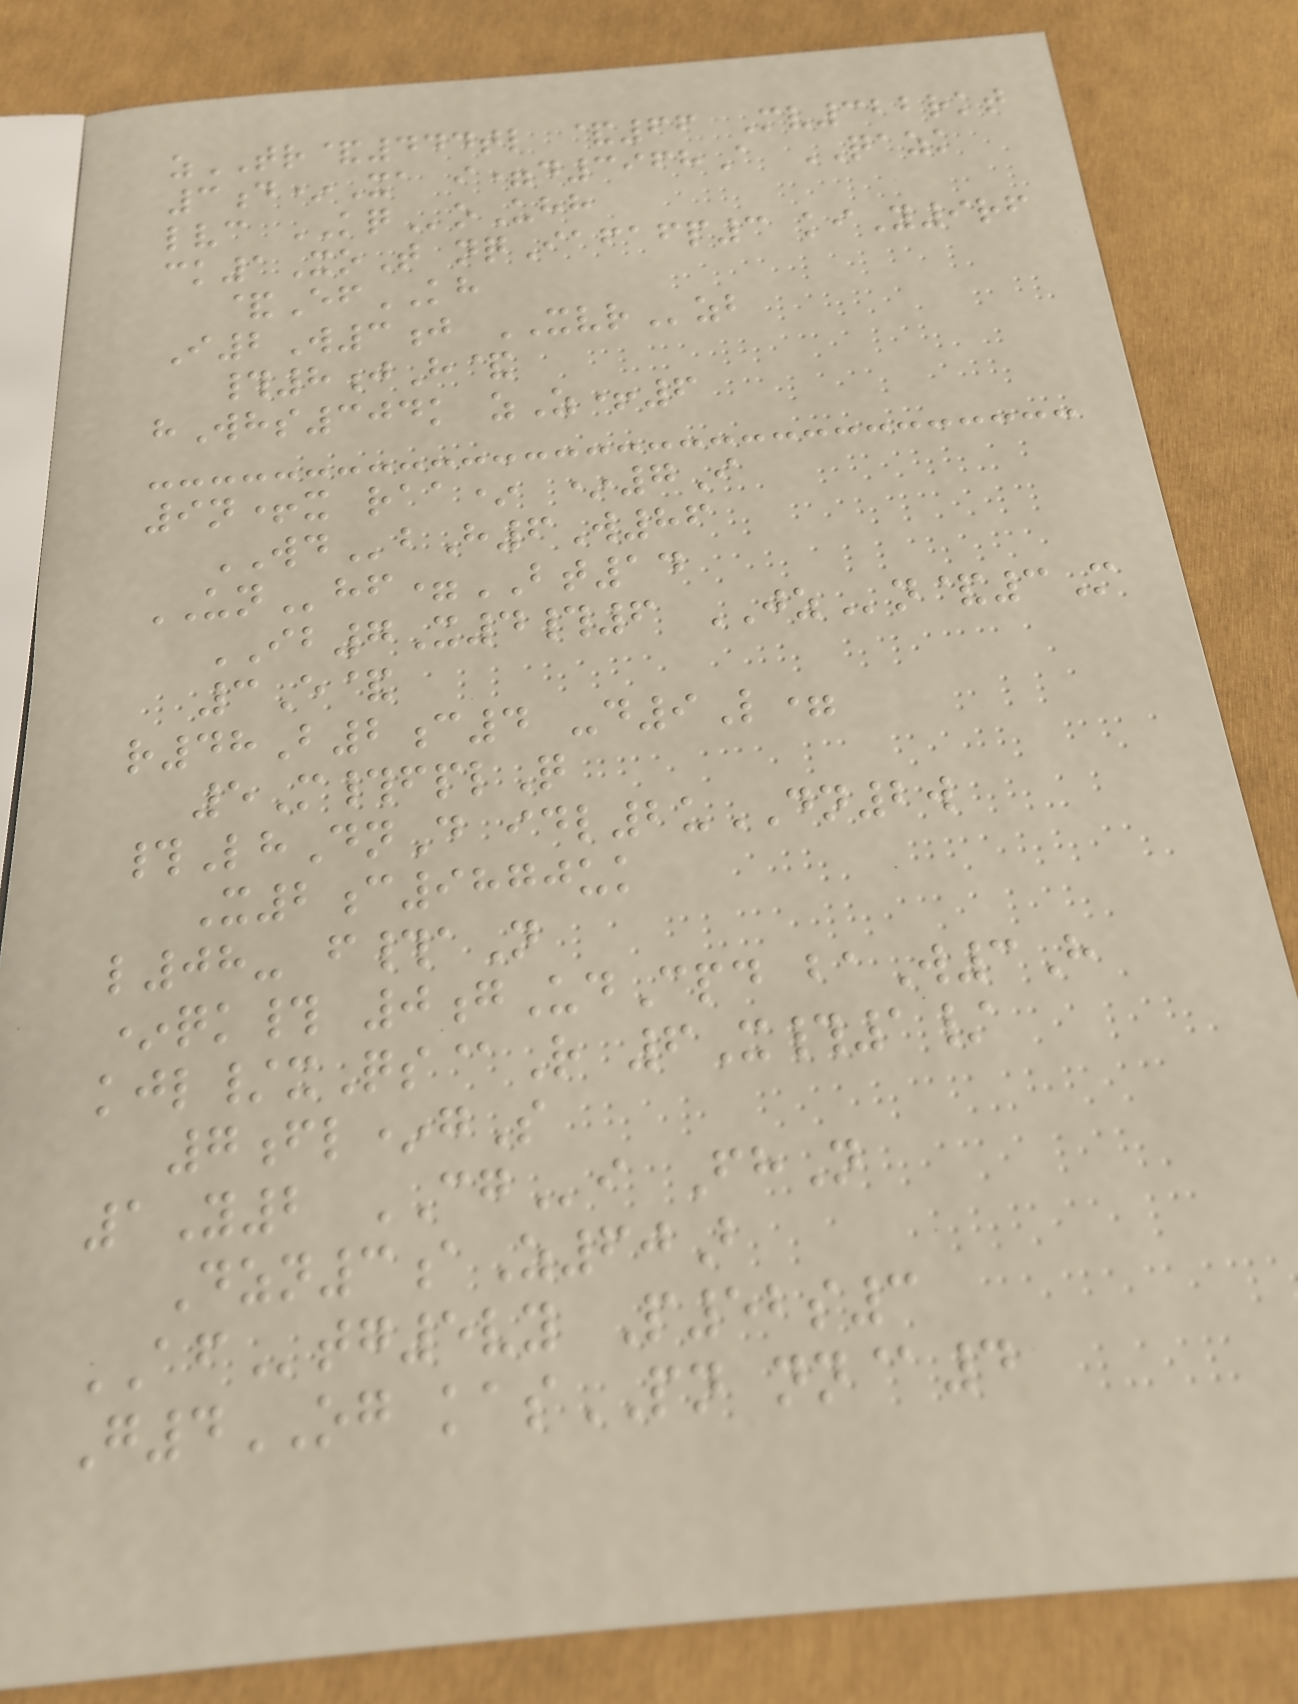zTR&444tl &66 Mv322rkt
3d*Xa i=d3968A QAZK
lvc KQoUhh
ck1XoT nqIafafp3 kiY9rf
&EfKH
I2W3j XVRzb
#8jH&
hWhs304k zZ+6
9n+x raa* *7I
WDbH6W86
UNhf=BT14
IB7X4#6 JZn&3M
3E&
r48B2c4 -d9L=
5M#fplQ
#LhDnD idl2uDN2w
X2c9870uk
l08- f#aN
*qk# 0gUdCpd baW3H
kjl/xQs@R 6X#1/
7fl*gS
1Y2 CGi FhN
Dzn3aZ60B
AFtg5vy P52s3
G4OG kasPN nn@4
